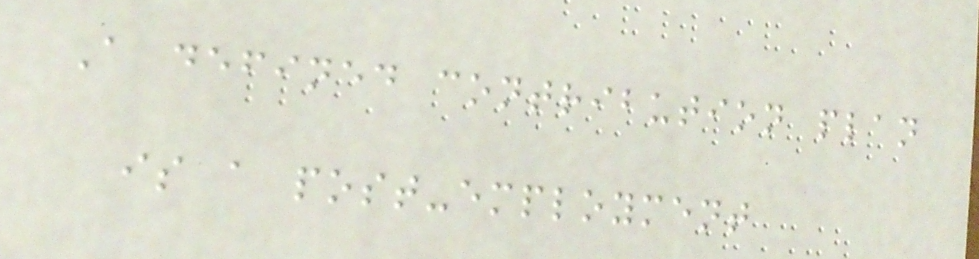A defined contribution plan
is a post-employment
